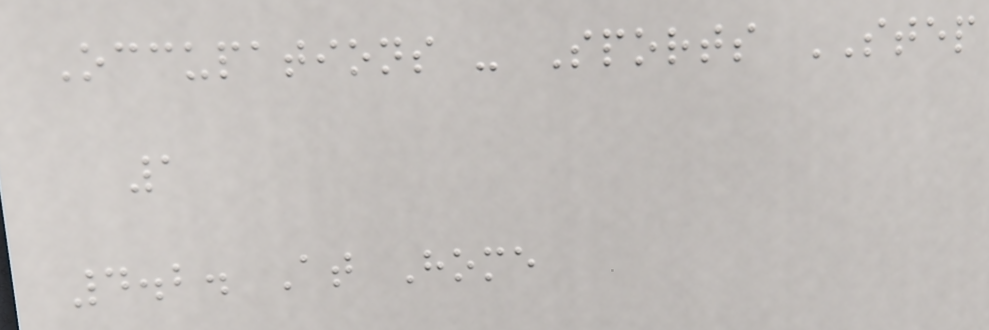Occupations - Sports STEP
1
4.2. At Home
